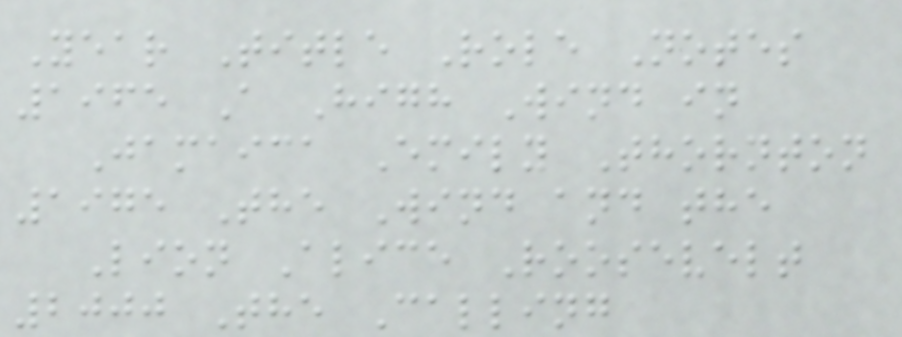Year Title Role Notes
1965 A High Wind in
Jamaica Emily Thornton
1975 The Wind and the
Lion Alice Roosevelt
2000 The Calling
